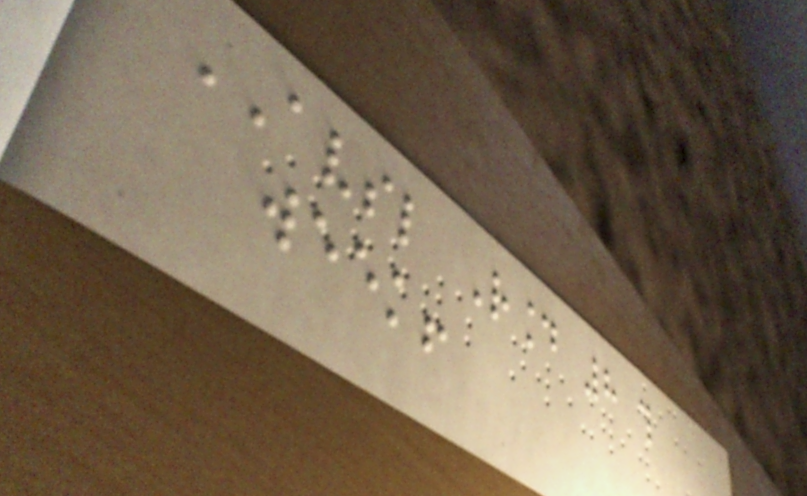AVSL Round 8 this
week!
